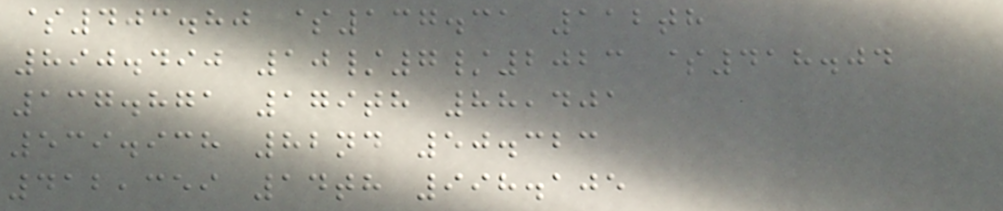$403.80 $137.31 112th
890.490 10/7/2023 $418.04
137.871 179th 88,401
539.938 82nd 50.323
412,359 14th 998.105
